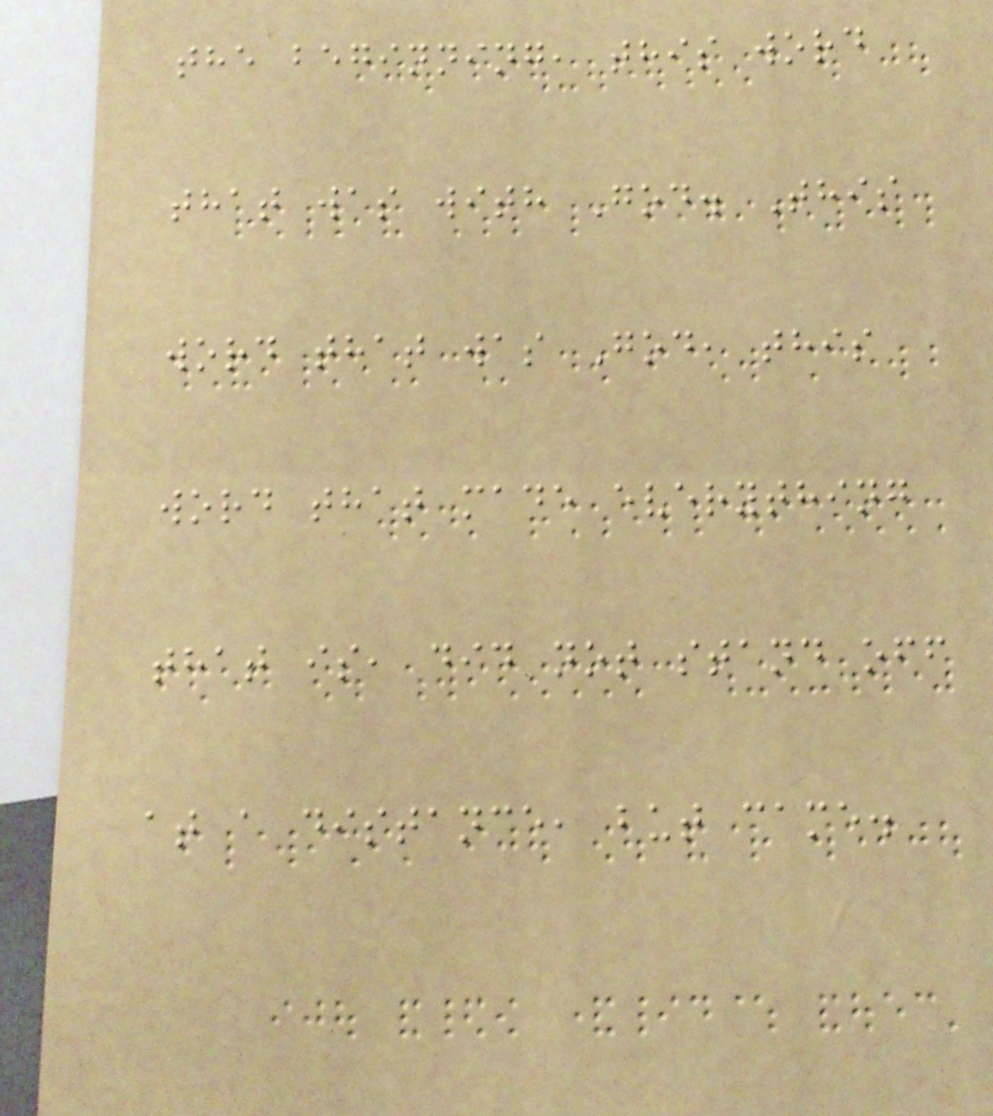the beginning, this word
that was with God. This
word that was God, this
word that made everything
that is, did not stand off
at a distance, but came.
